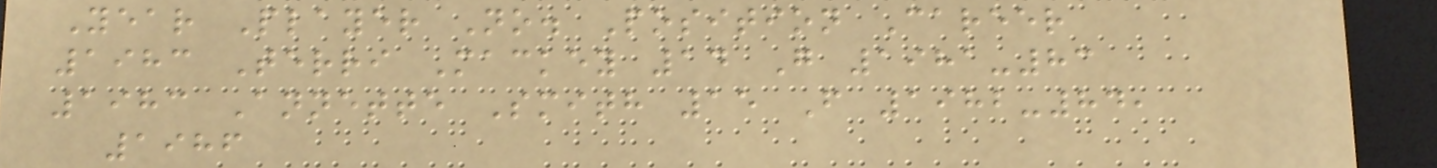Year Player No. Position Career
1983 Terri Mackey 14 G 1981-83
1983 Annette Smith 15 F 1982-84,
1986
